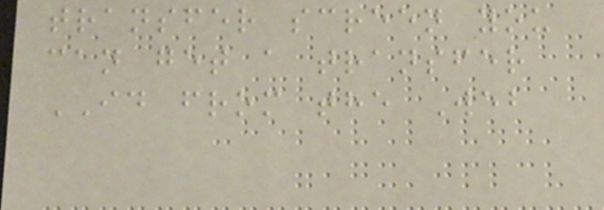transfer screen you
can get a transfer
ID from the Web
